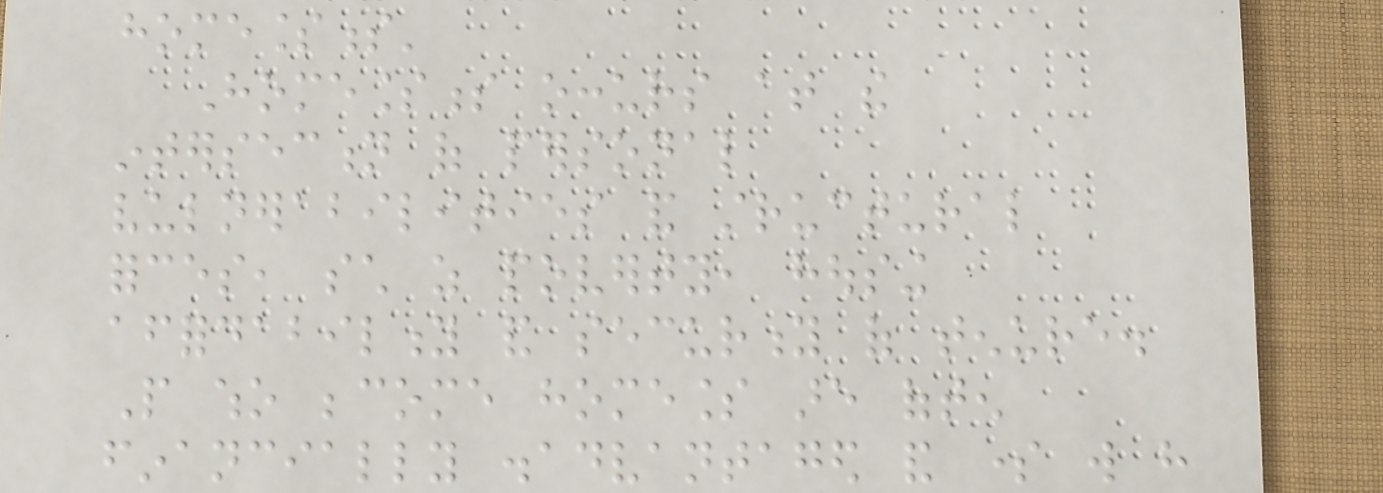homelessness'
Homelessness occurs at the
intersection of personal
vulnerabilities and structural
forces, such as poverty, housing
affordability and security of tenure.
People who become homeless are often
financially disadvantaged and some will have
